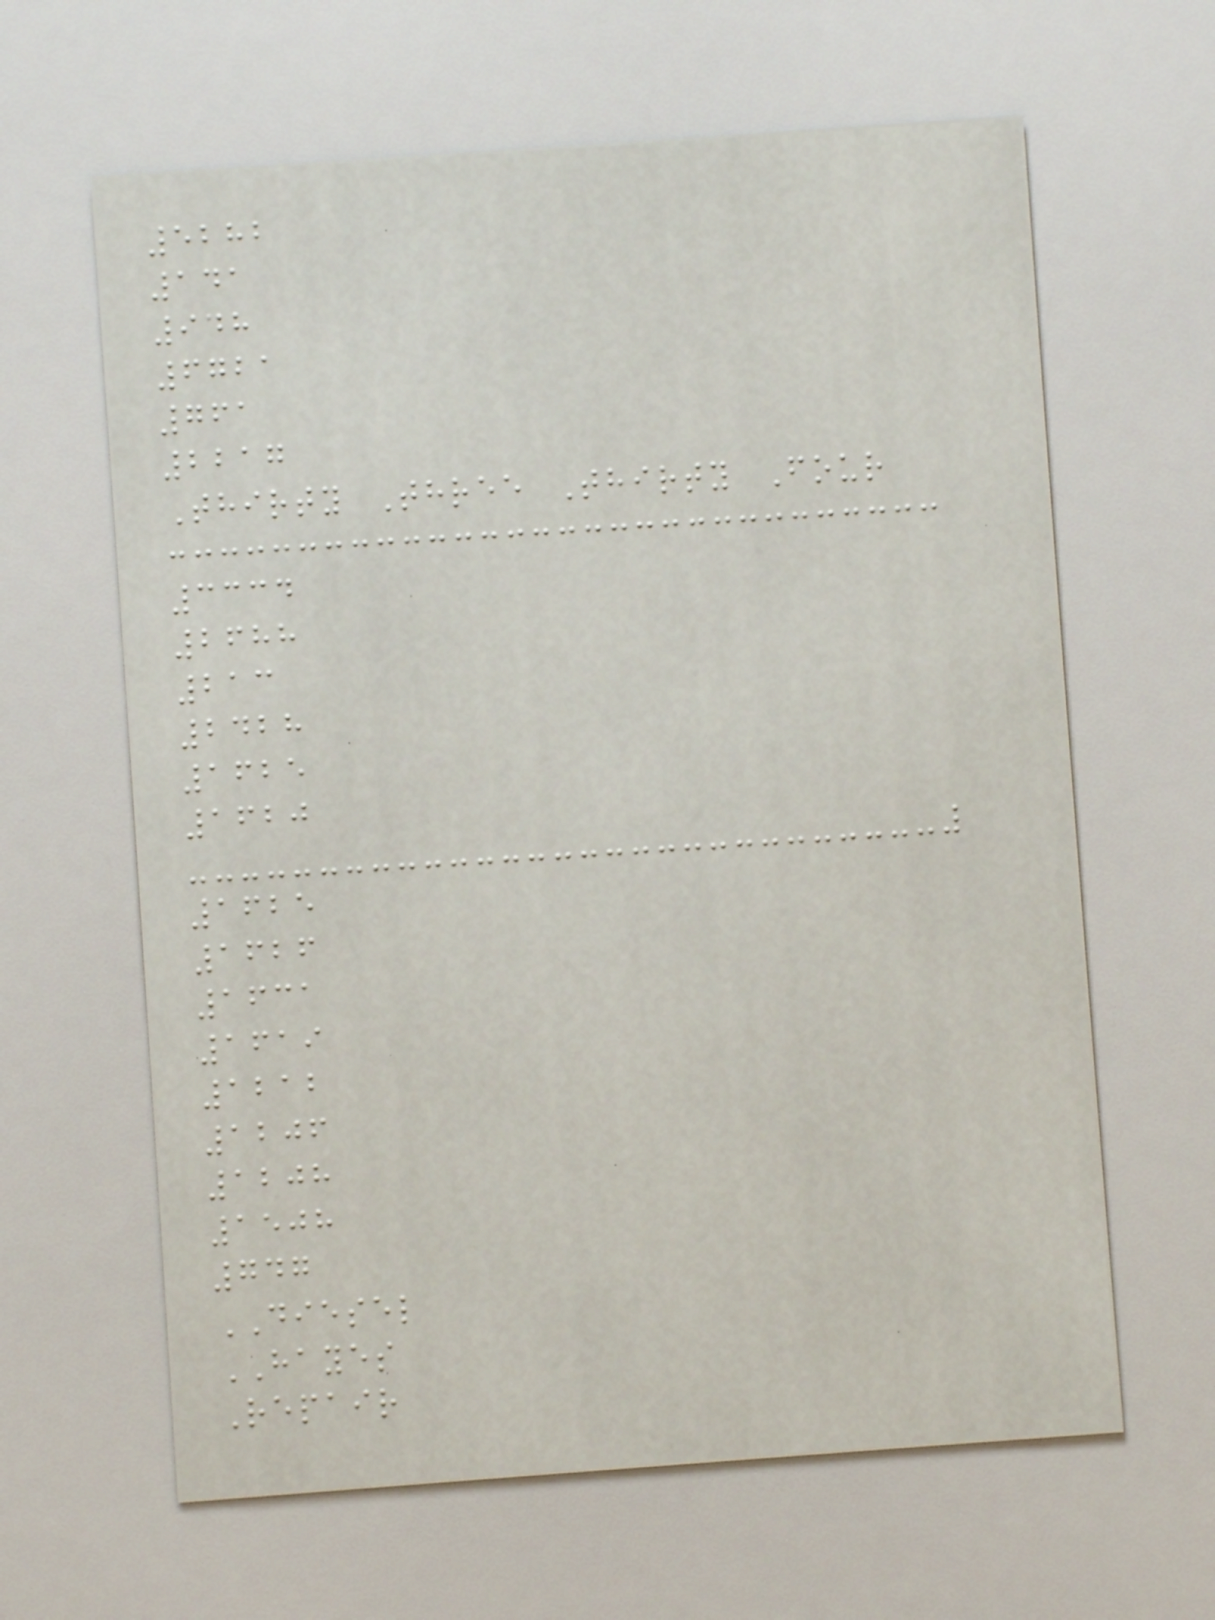5282
141
948
6721
761
2217
Thirty Three Thirty Four
3334
2688
213
2428
1625
1620
1625
1626
1631
1619
1212
1206
1208
1508
747
DIESEL
HAYES
Repair
